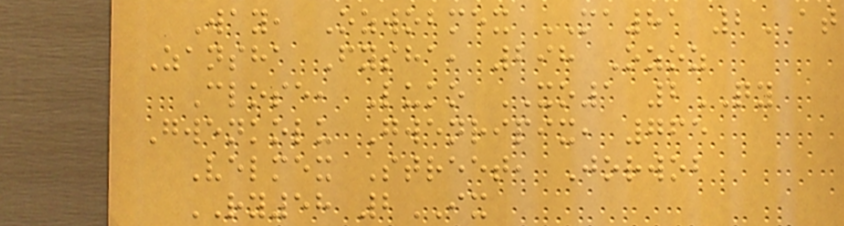Way, Ozwobmex MA81 2AT
Zansha Fysha, 298 Ozoz
Close, Luko XO1 2QY
Gwenkolu Gwenripix, 765
Velmex Street, Jorwob
RY58 2IX
